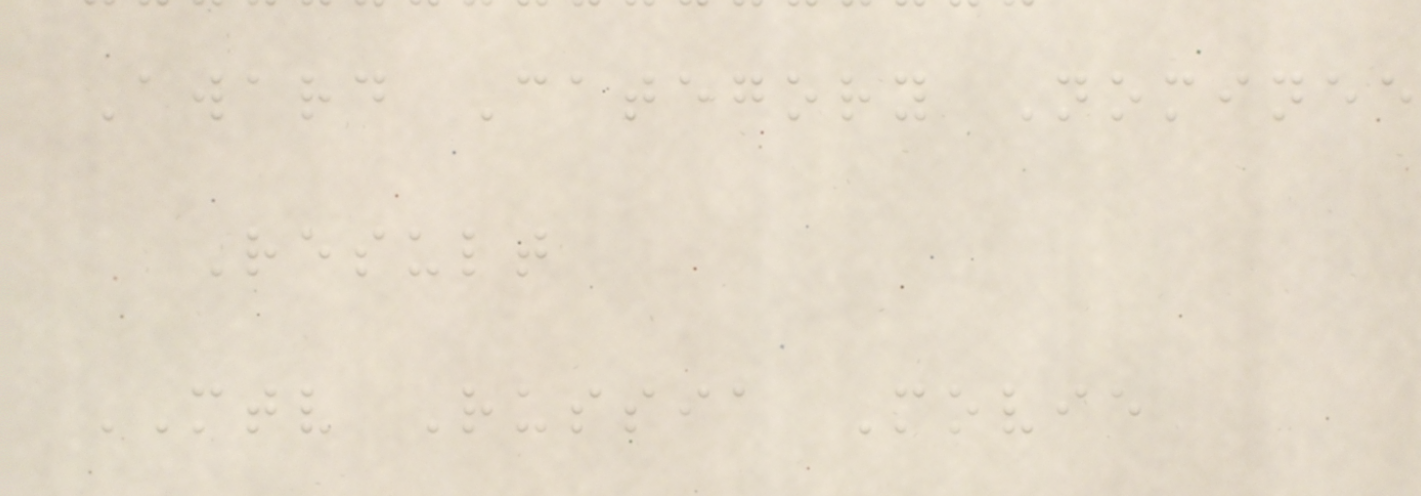Award Category Nominee
Result
MTV Russia Movie
